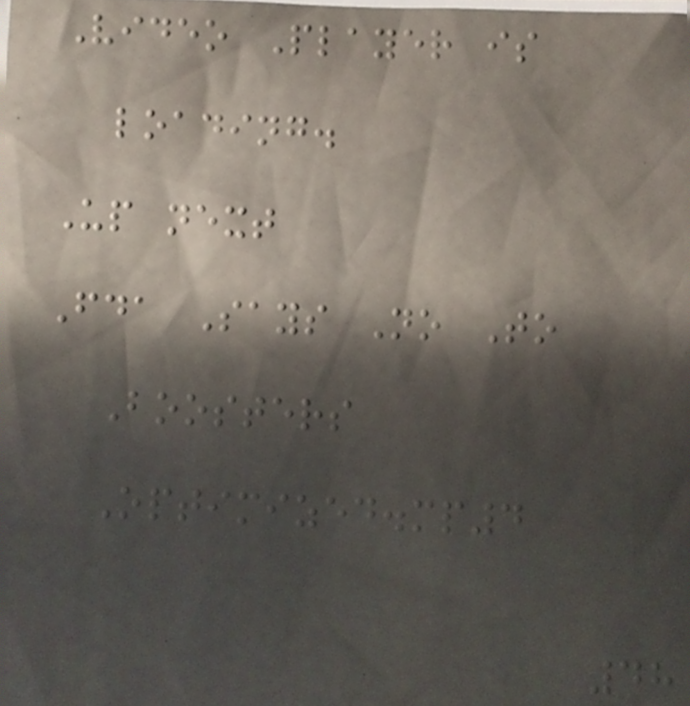Video Player is
loading.
Up next
Fda Says No To
Boosters
Optimized.mp4
48
